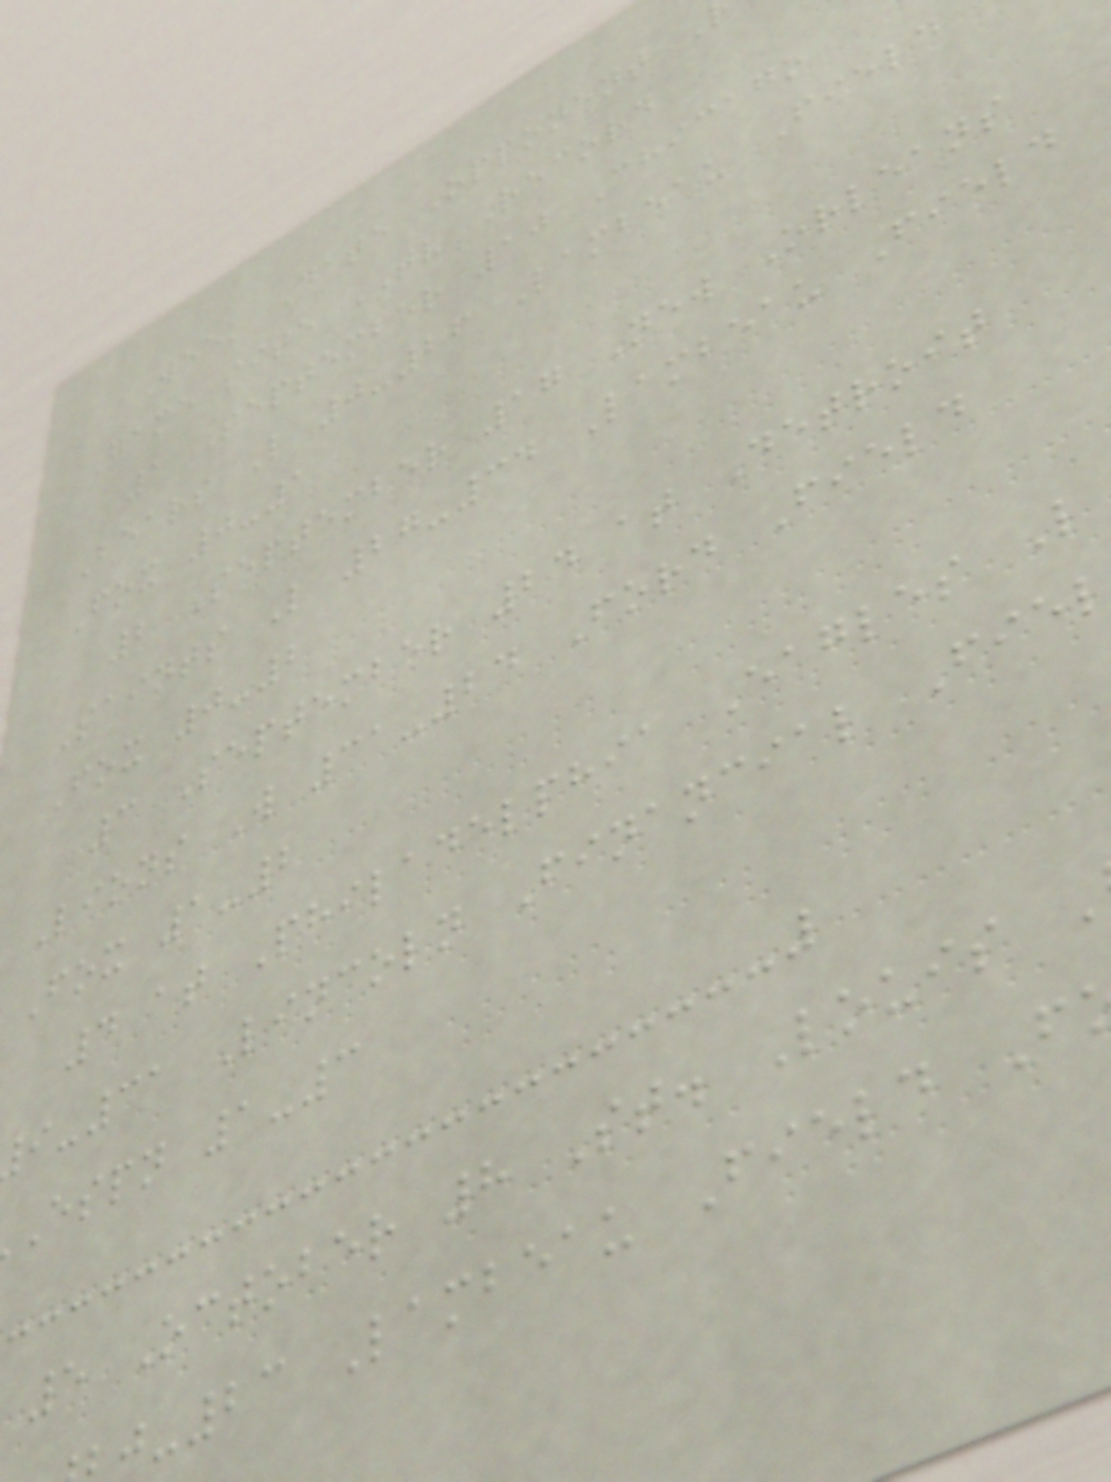Week Date Opponent
Game site TV Record
1 September 10 Chicago
Bears L 0-26 Lambeau Field
Fox 0-1
2 September 17 New Orleans
Saints L 27-34 Lambeau Field
Fox 0-2
3 September 24 at Detroit
Lions W 31-24 Ford Field
Fox 1-2
4 at Philadelphia Eagles L
-31 Lincoln Financial Fie
espn 1-3
5 October 8 St. Louis
-23 Lambeau Field F
